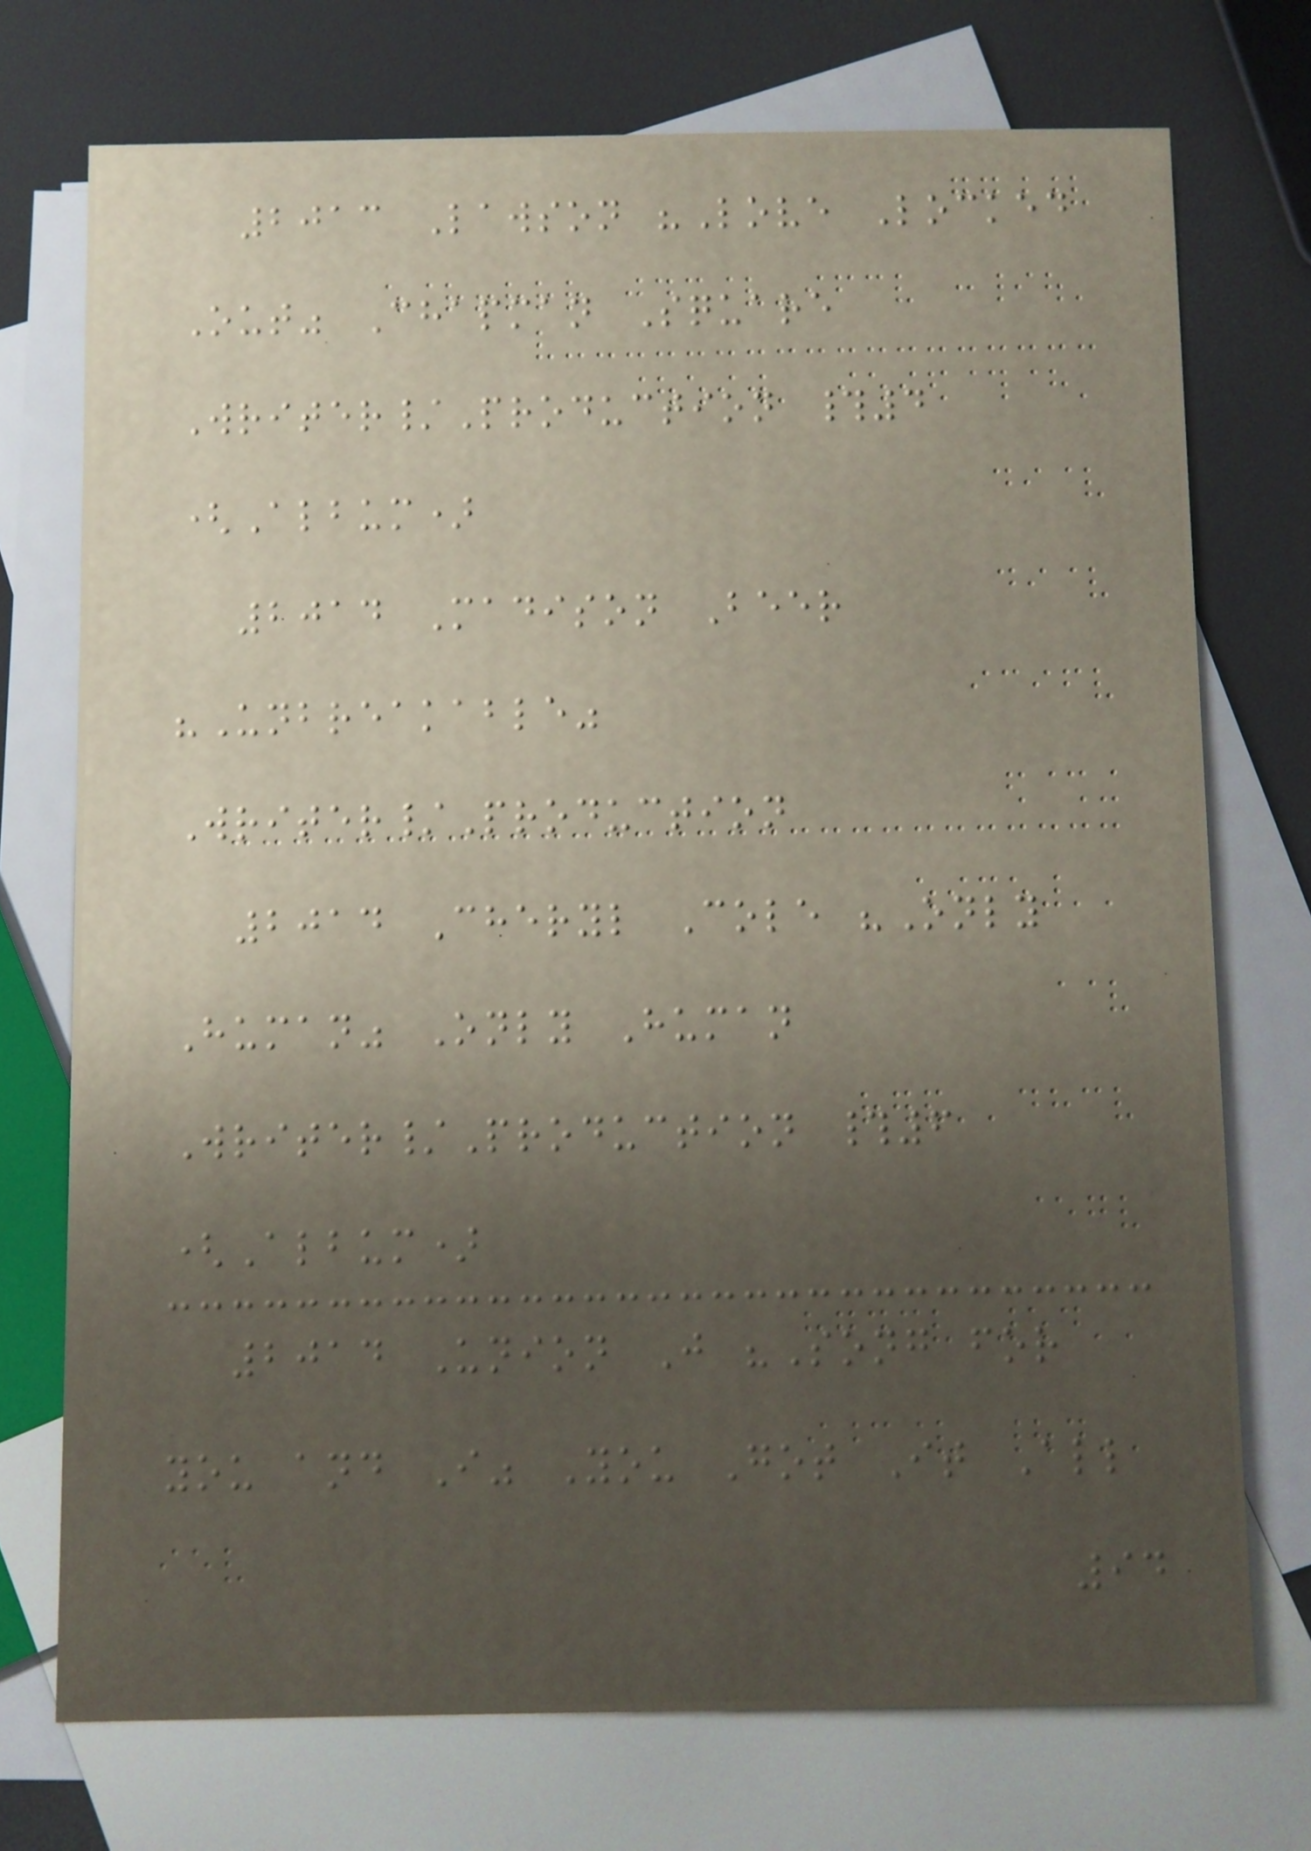2013 Lawson "Love Locked
Out" Chapman Square
Writer/Production #4
(Album)
2014 Madison Beer
"Unbreakable"
Writer/Production
2014 Cheryl Cole "Only
Human" Only Human
Writer/Production #6
(Album)
2014 Union J "Song for
you and I" You Got It All
94
